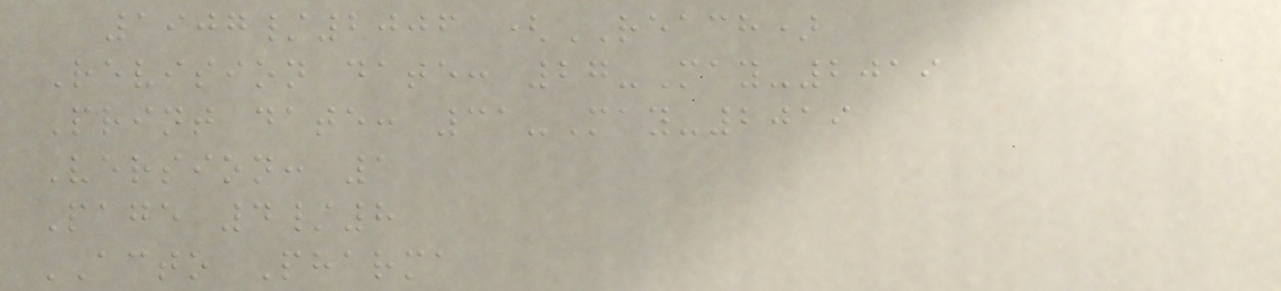1907/2006 (REACH)
Revision date: 27-May-2019
Print date: 31-May-2019
Version: 1
Page 4/8
ACTO Pharma
